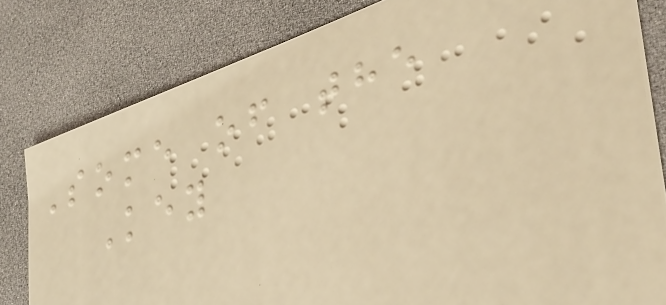Some of the
Key
